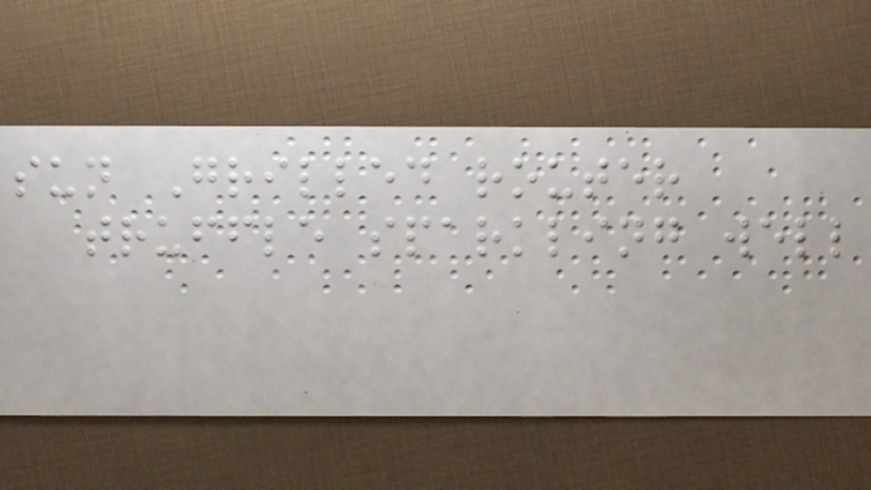sun Grilled router
truffle sparkling well
